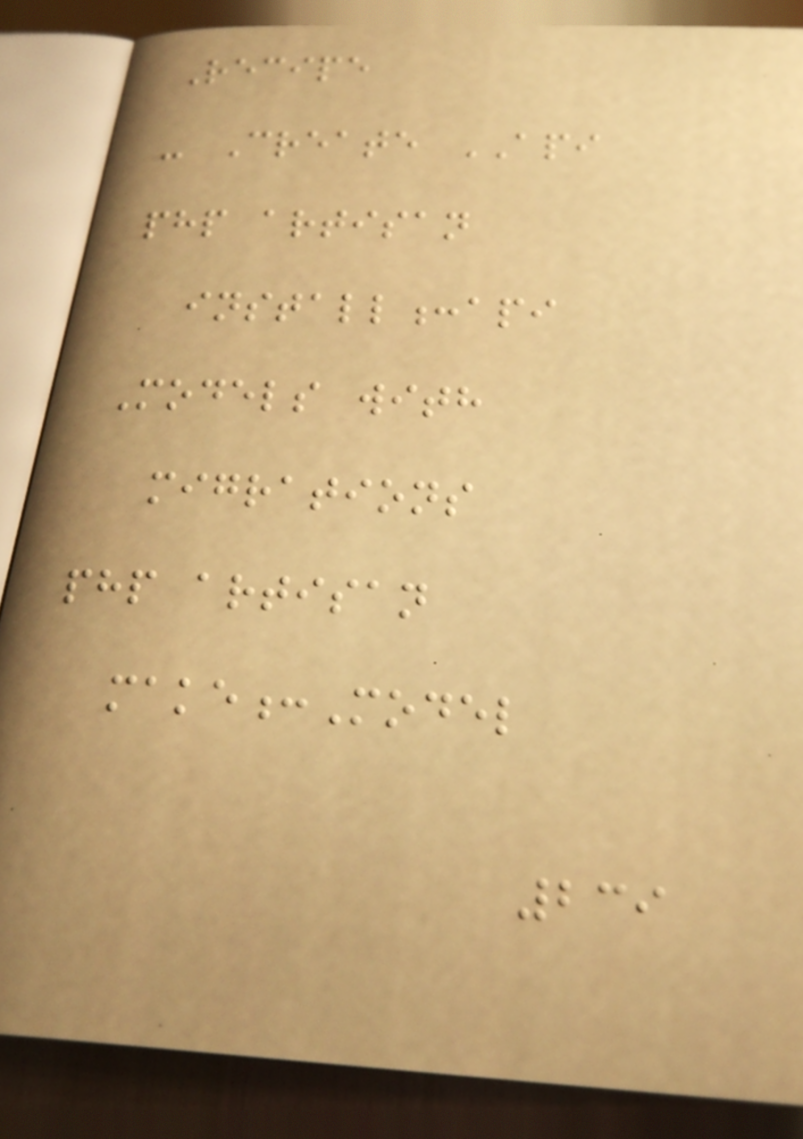Recipe
- Create API
php artisan
install:api
Models with
migrations
php artisan
make:Model
239
